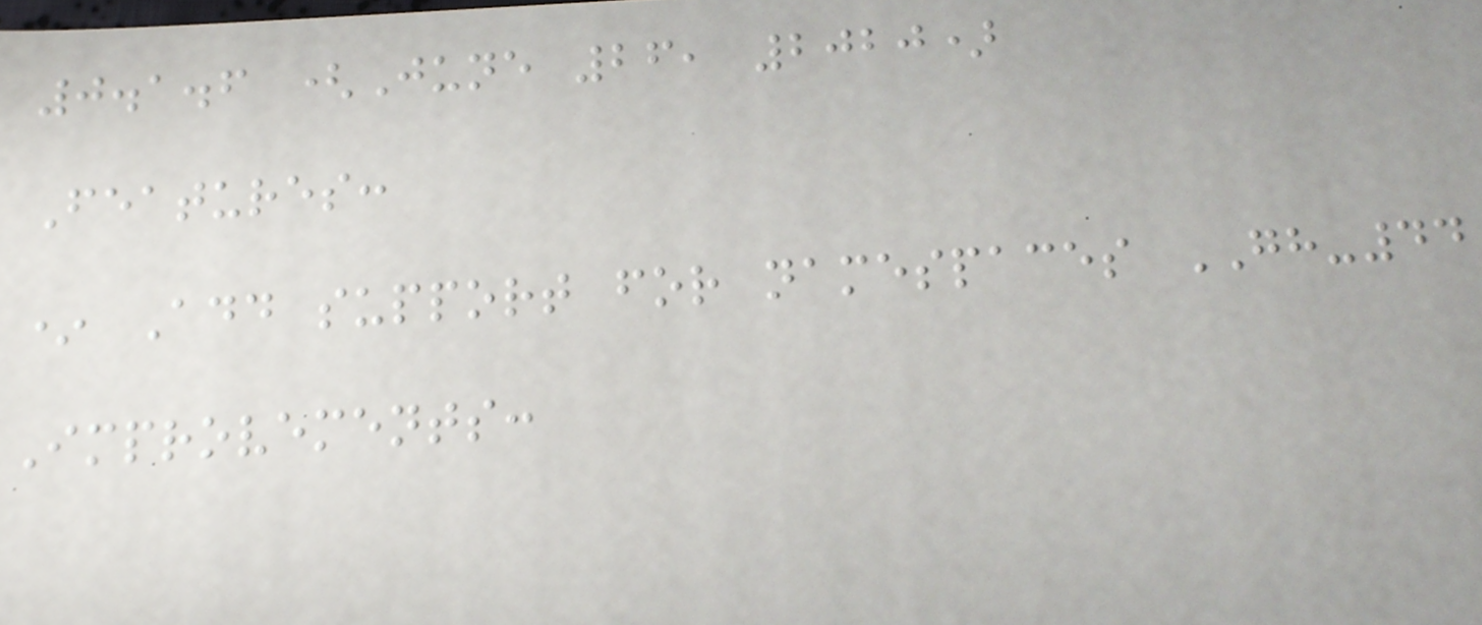0.1.6 (June 26, 2020)
Features:
* Add support for namespaces GH-44
Improvements:
